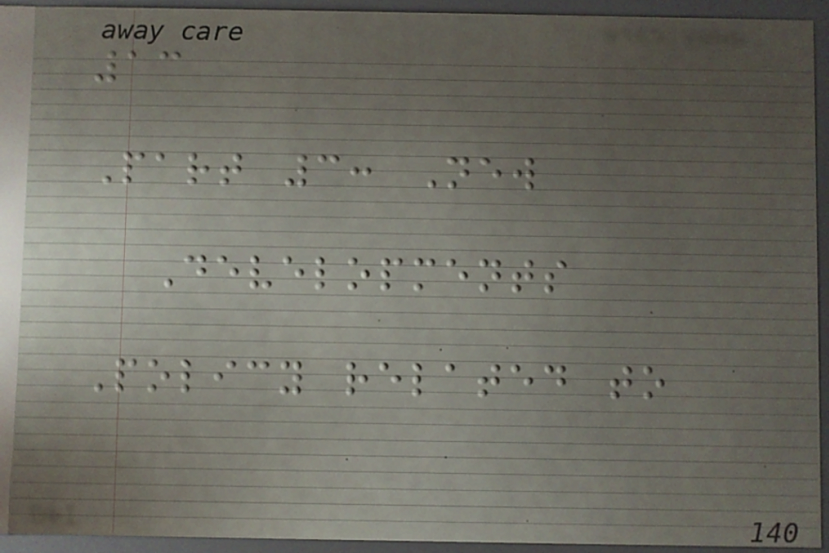13
Part 3: New
Developments
Policy related to
